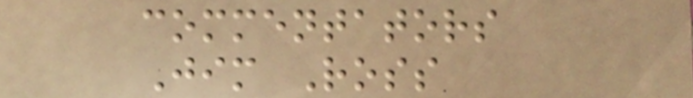commentators
Jim Ross
